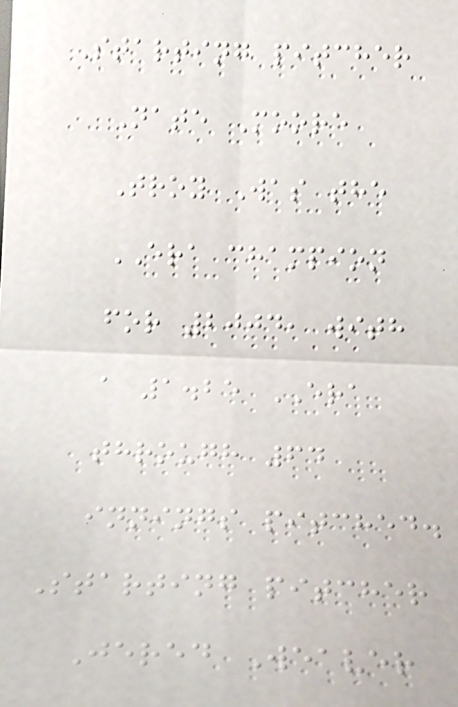Starting pitcher
Nate Moore
Troy Was the
ERA champion
for 2004, with
a 1.25 ERA
through 64
innings pitched.
Starting pitcher
Jered Weaver
